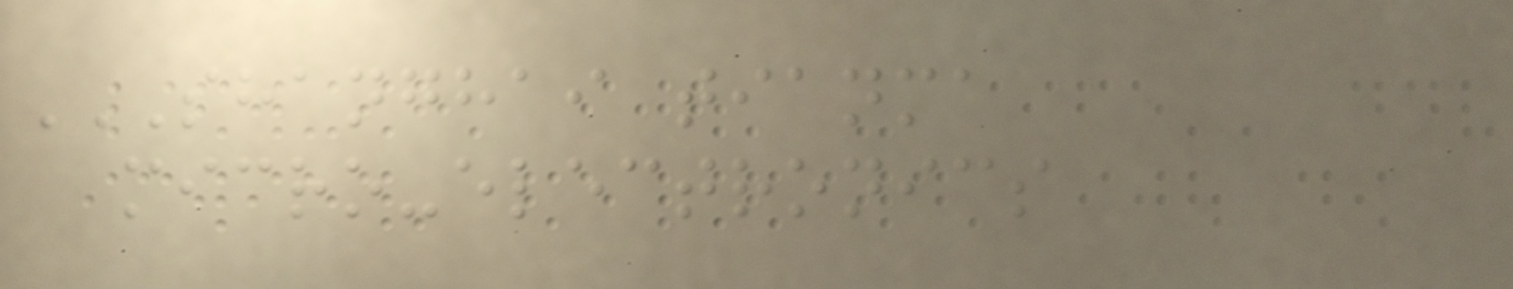SHANGHAI TIANMA
MICRO-ELECTRONICS
